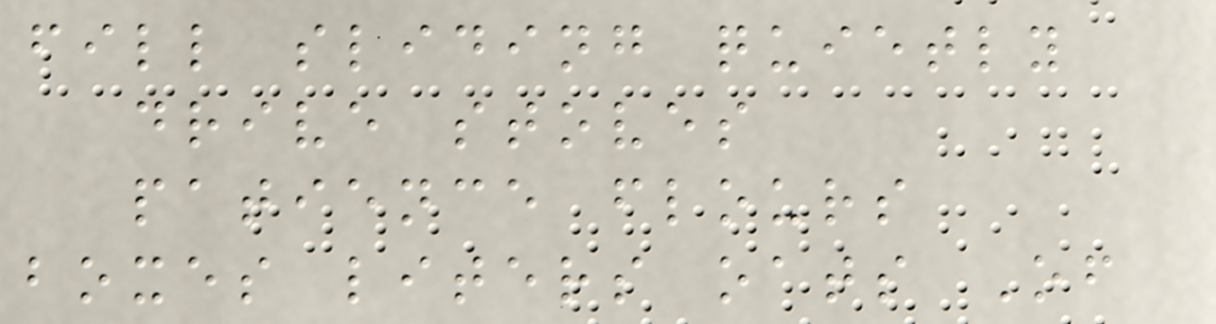fill sliding quietly
drive stoves
patience flours
boxes liters oats Of
